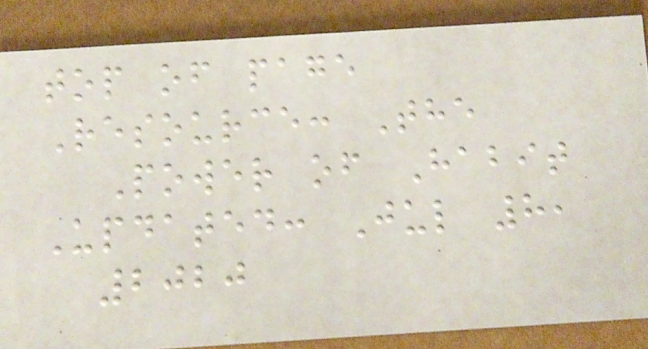top of page
Resource: The
Power of Habit
Updated: Jul 8,
2020
